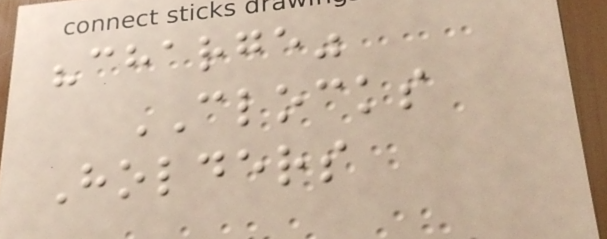"charge"
CLOCKS
Holders
